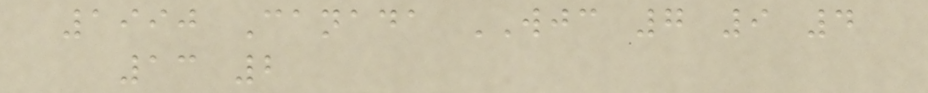1990 Canada WJC 7 9 4
13 2
